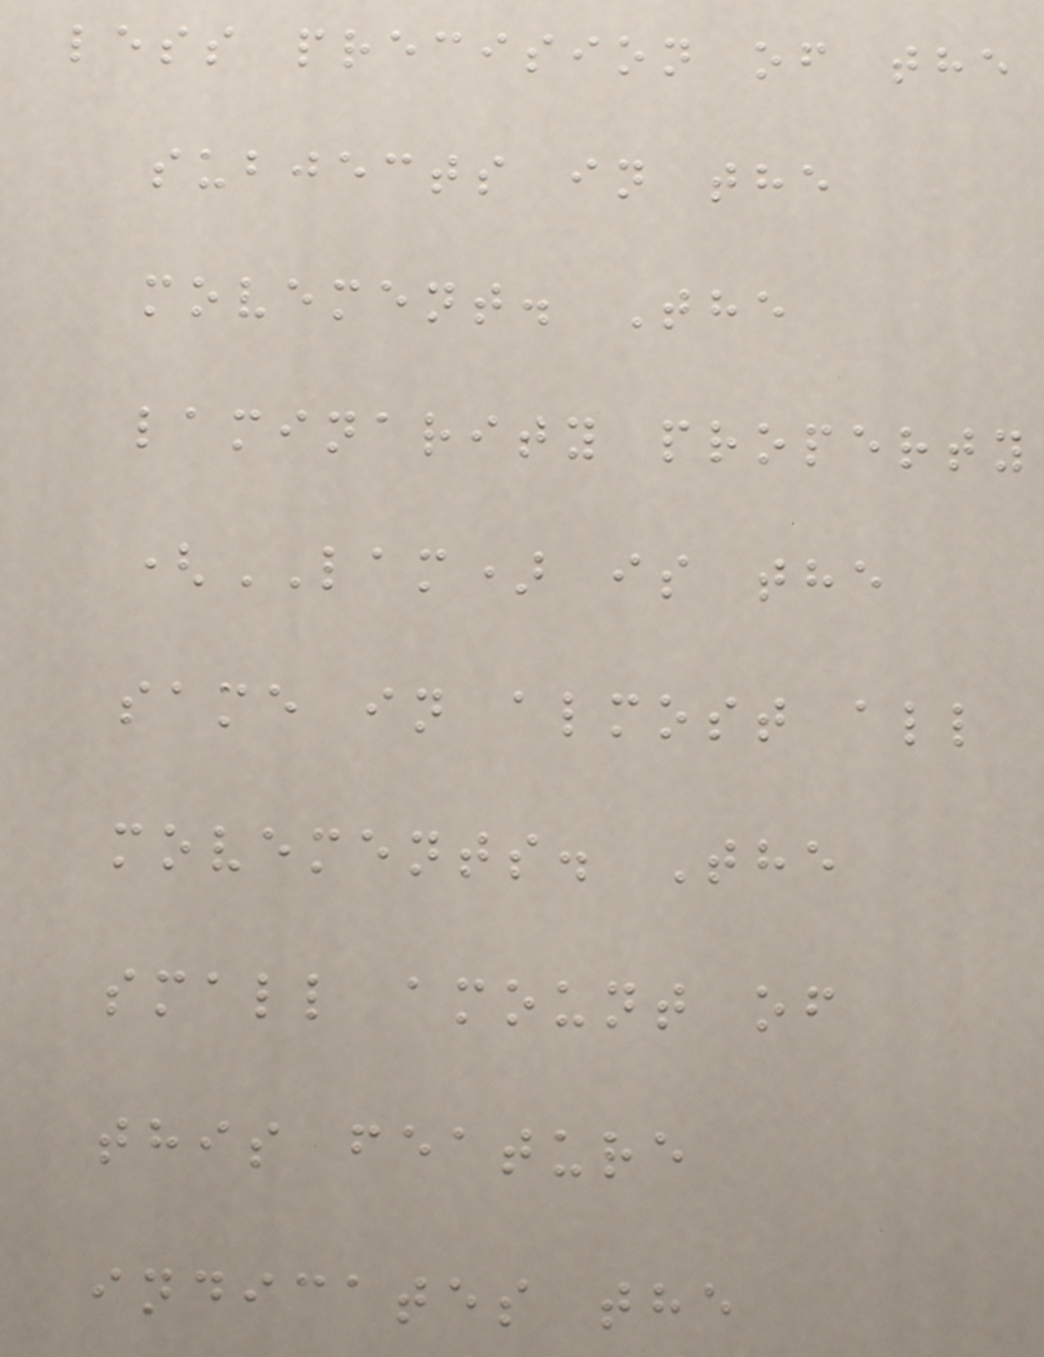less precision of the
subjects in the
movement. The
laminarity property
(LAM) is the
same in almost all
movements. The
small amount of
this feature
indicates the
